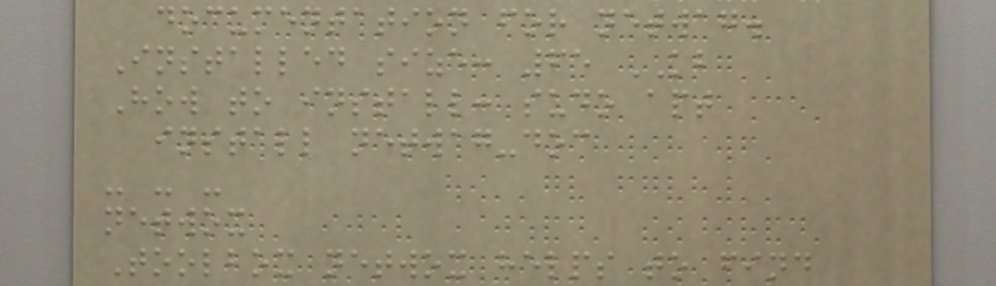documentation for netwag.
Installed size: 65 KB
How to install: sudo apt
install netwag-doc
- - -
netwox
Toolbox netwox helps to find
